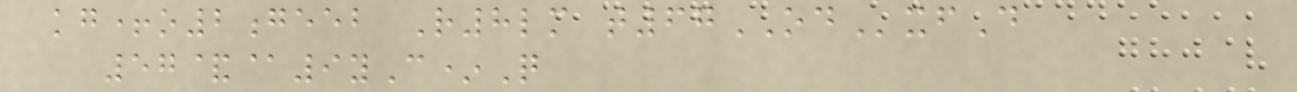kg+o2geeb R8lm t67ODxfD
57&@9yC*Q
